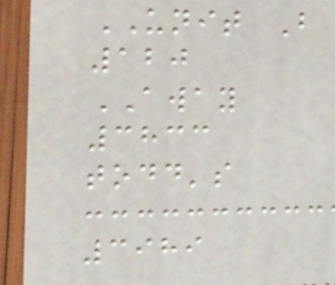UNIT B
120
AWAY
3833
todd's
3989
